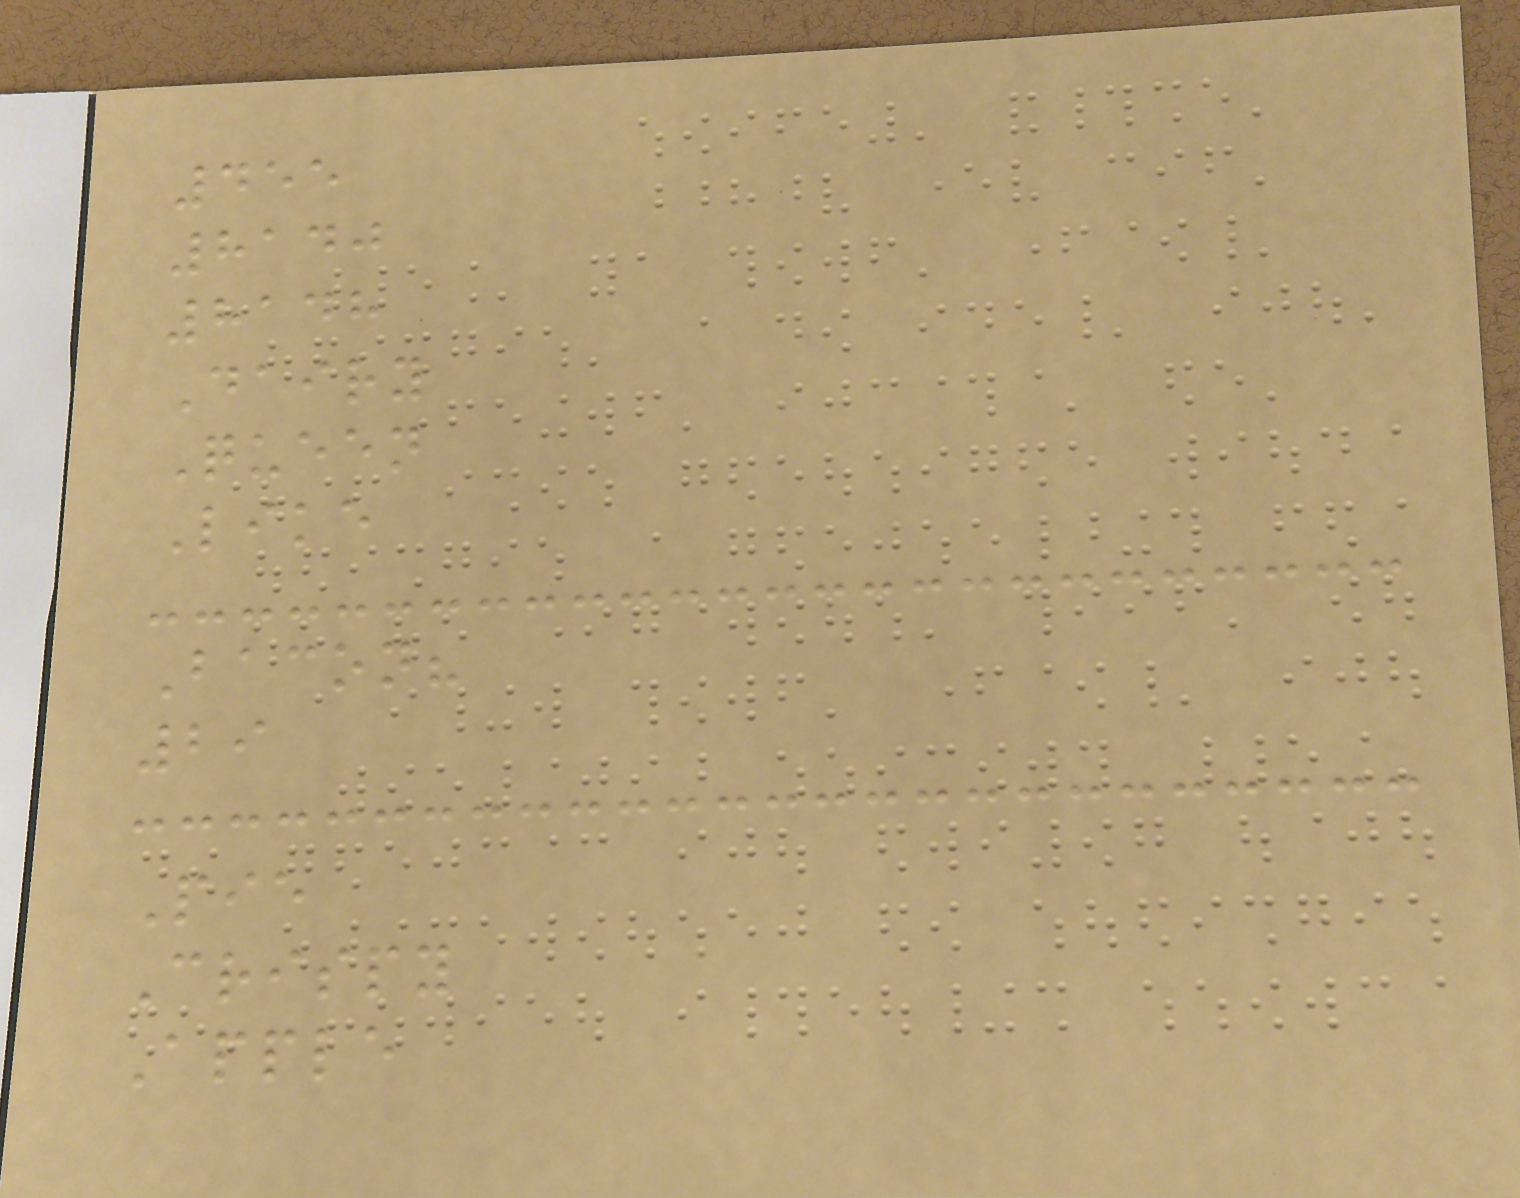455
8140
8148
Dairy
Queen
Like
Bacon?
29
Pie
Crispy
Apple
